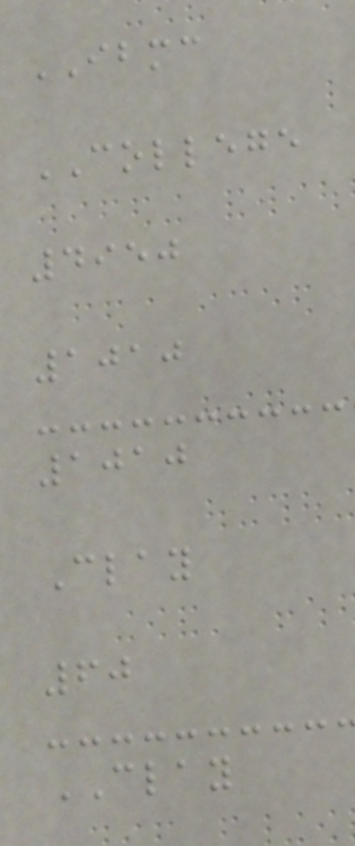IBMC
COLLEGE
4950
1010
1010
Clay
60
CLAY
